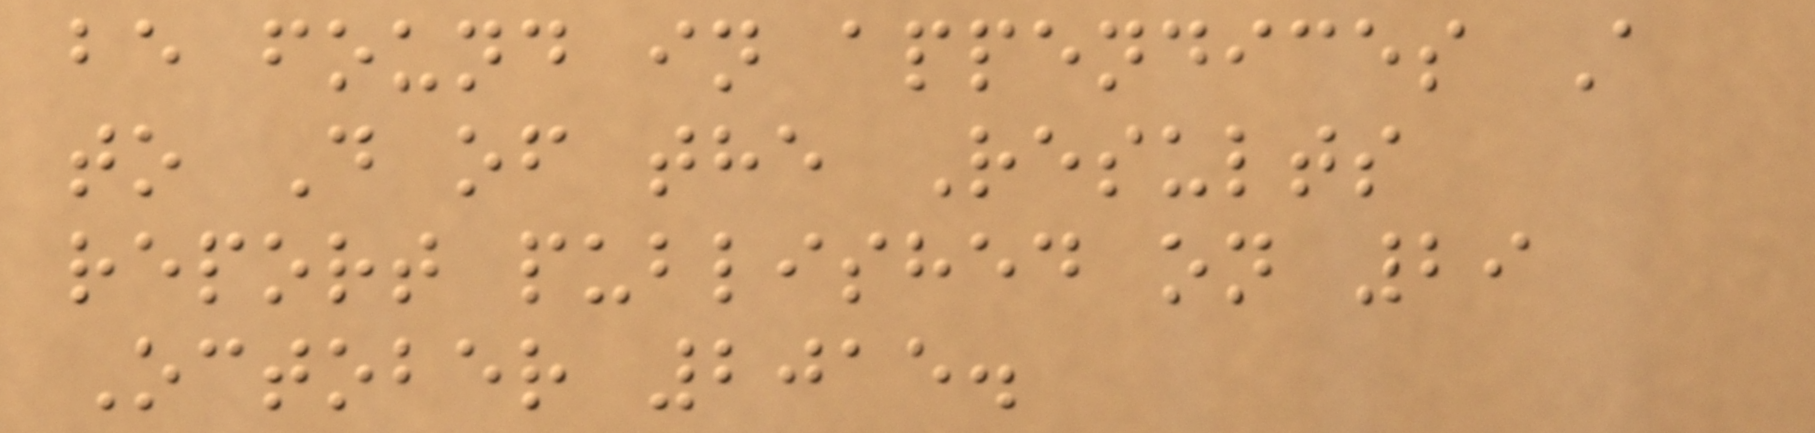be found in appendices A
to D of the Results
report published on 29
October 2015.
